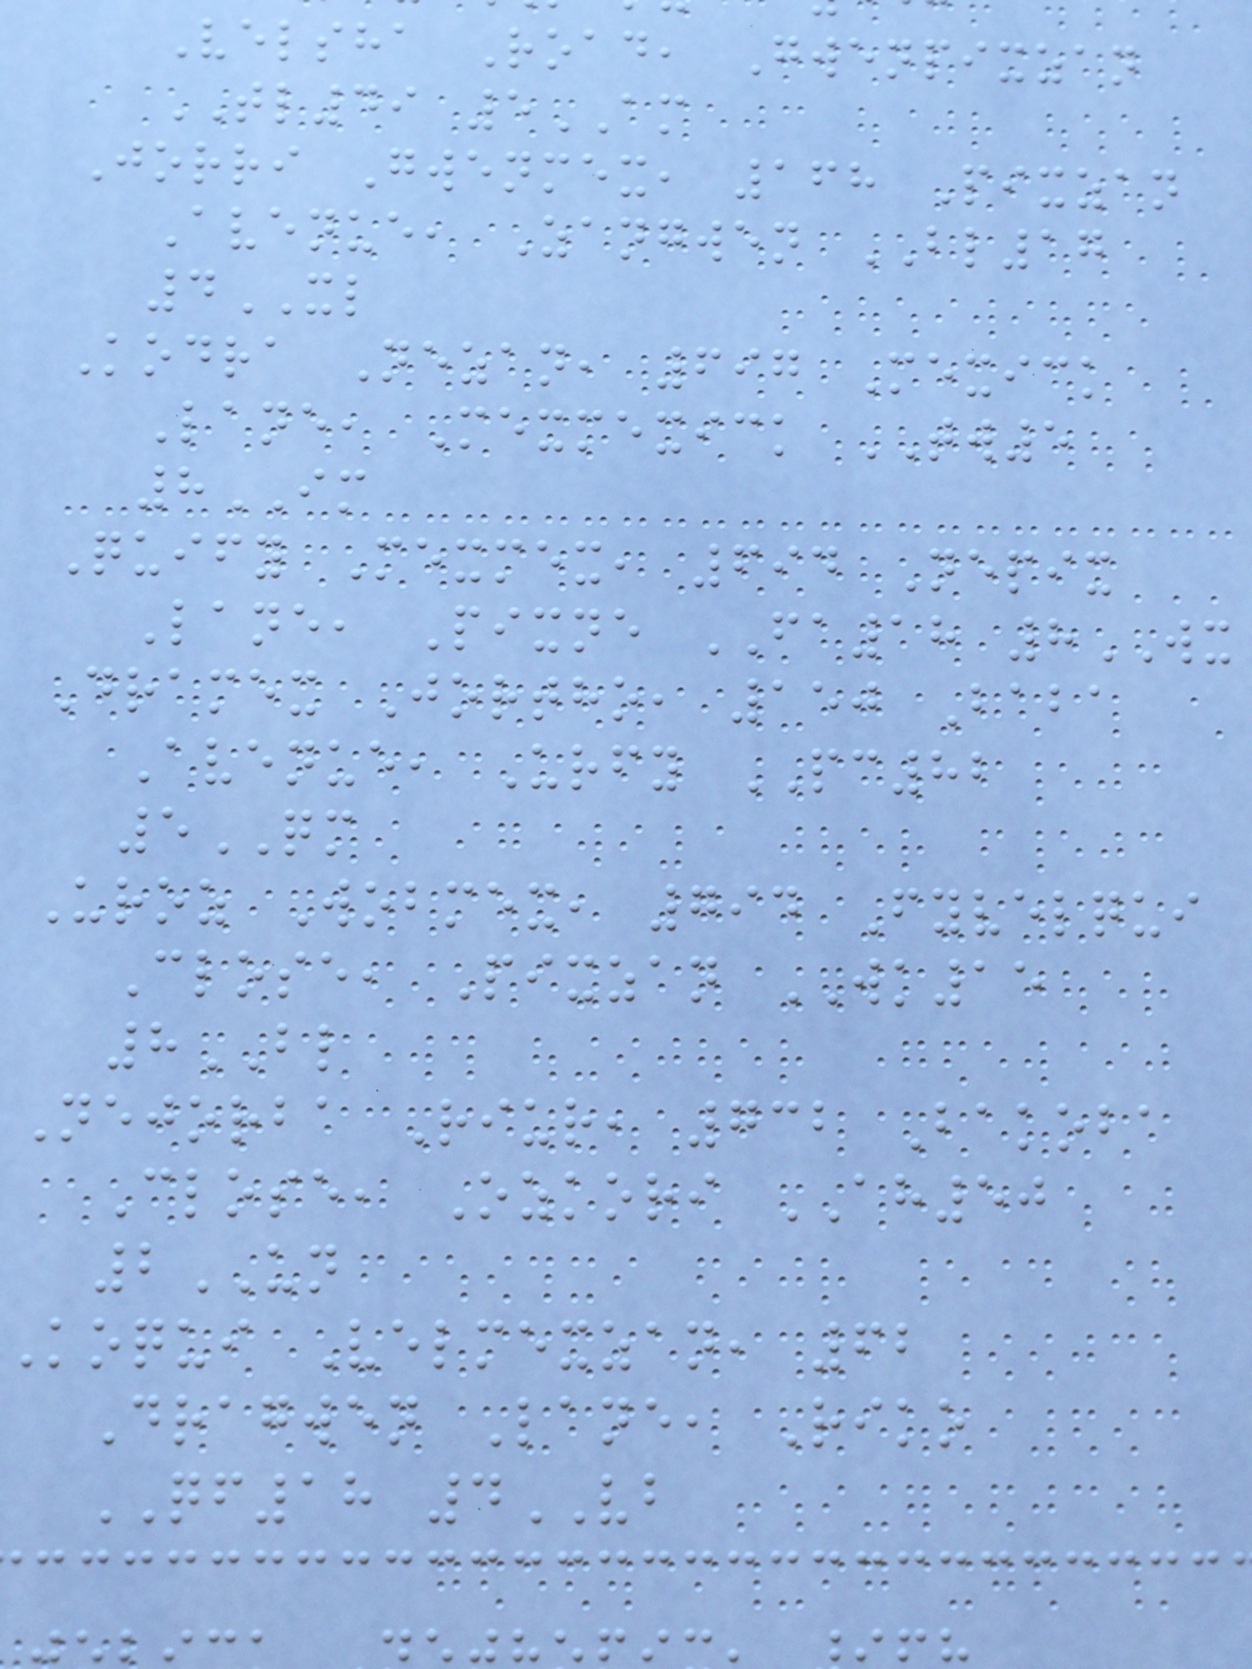Velsha Road, Gwenpixzan
TL49 5AM
Jorri Gwenmex, 168 Pixzan
Avenue, Zangwen BL17
4XL
Kodra Nezan, 697 Mexick
Lane, Mexmexick TW5
8IM
Quify Mexmex, 694 Nepix
Lane, Pixne FA18 8WX
Dramex Jortho, 150 Baba
Avenue, Urfy PC82
5QM
Uroz Wobmex, 794 Fyvelqui
Close, Pixzan WK15
8BL
Nejorba Riur, 732 Bakoba
Close, Ozkori AH50
2UN
Koqui Velmexzan, 62
Dragwen Lane, Riko
QF18 4VB
